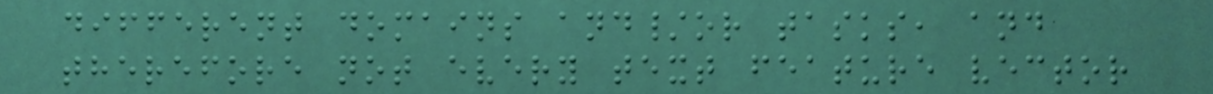different domains and/or tasks, and
therefore not every text feature vector
